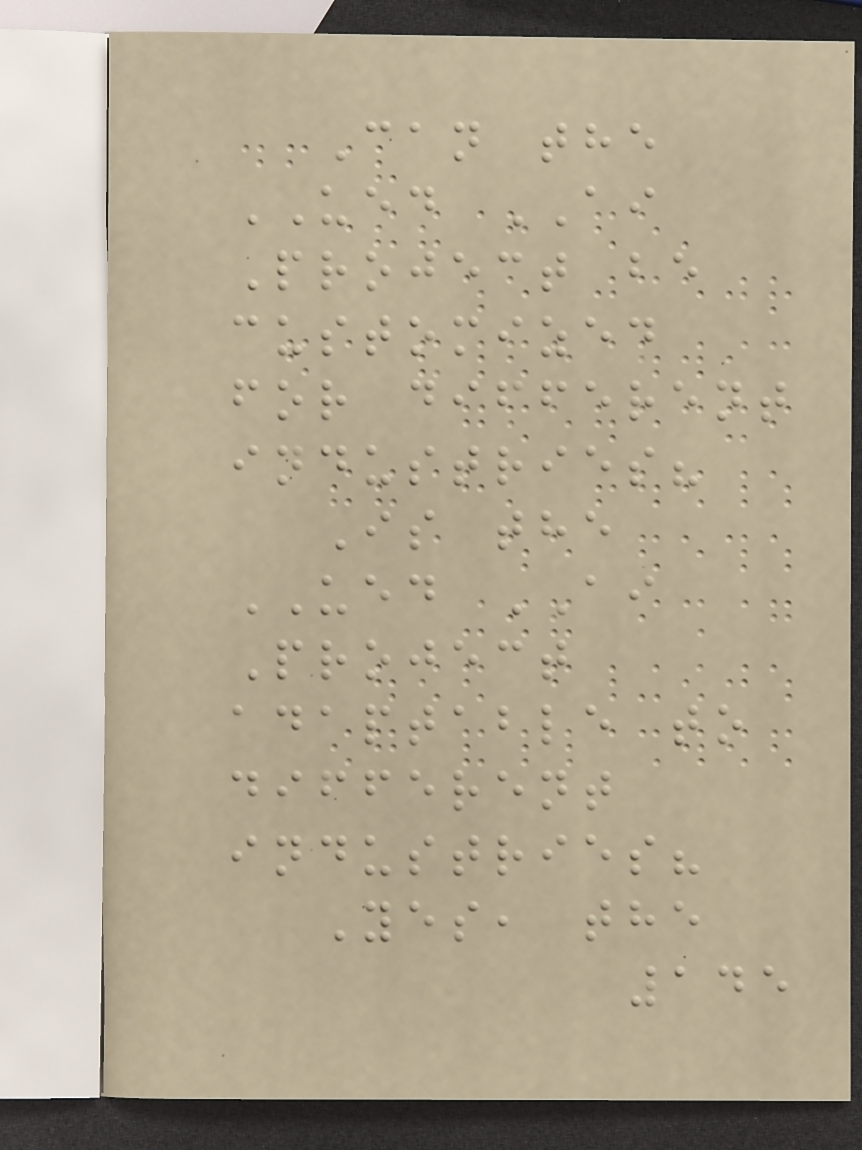Can the
UED AI
Project be
customized
for different
industries?
Is the
UED AI
Project
adaptable to
different
industries?
Yes, the
145
